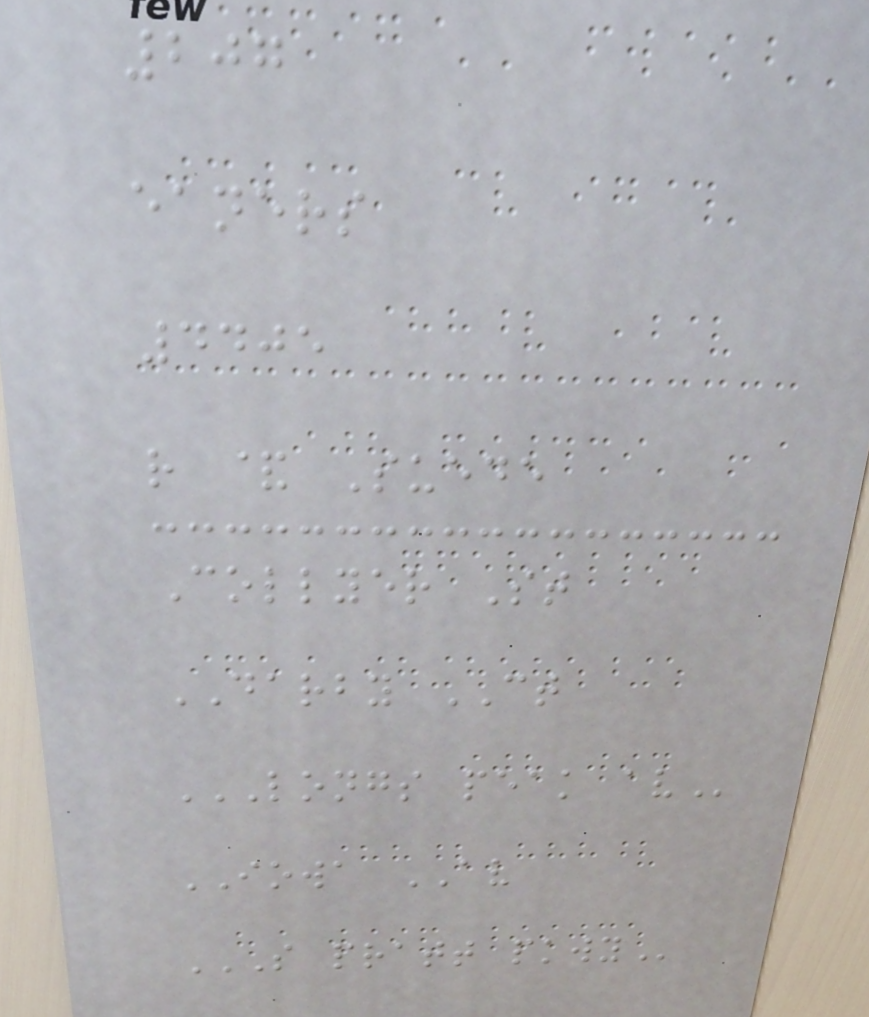207
eaners
4405
r & Suede
Collyer St
DARBY CT
LONGS PEAK AV
IOWA AV
S PRATT PKWY
